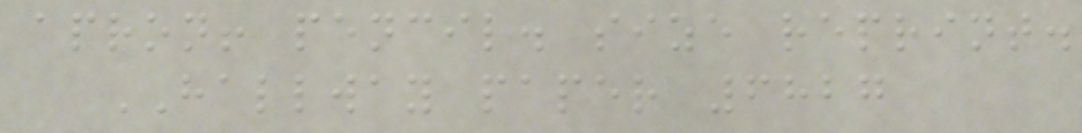apron! pencil. size reprint.
HALLWAY paper 6827
